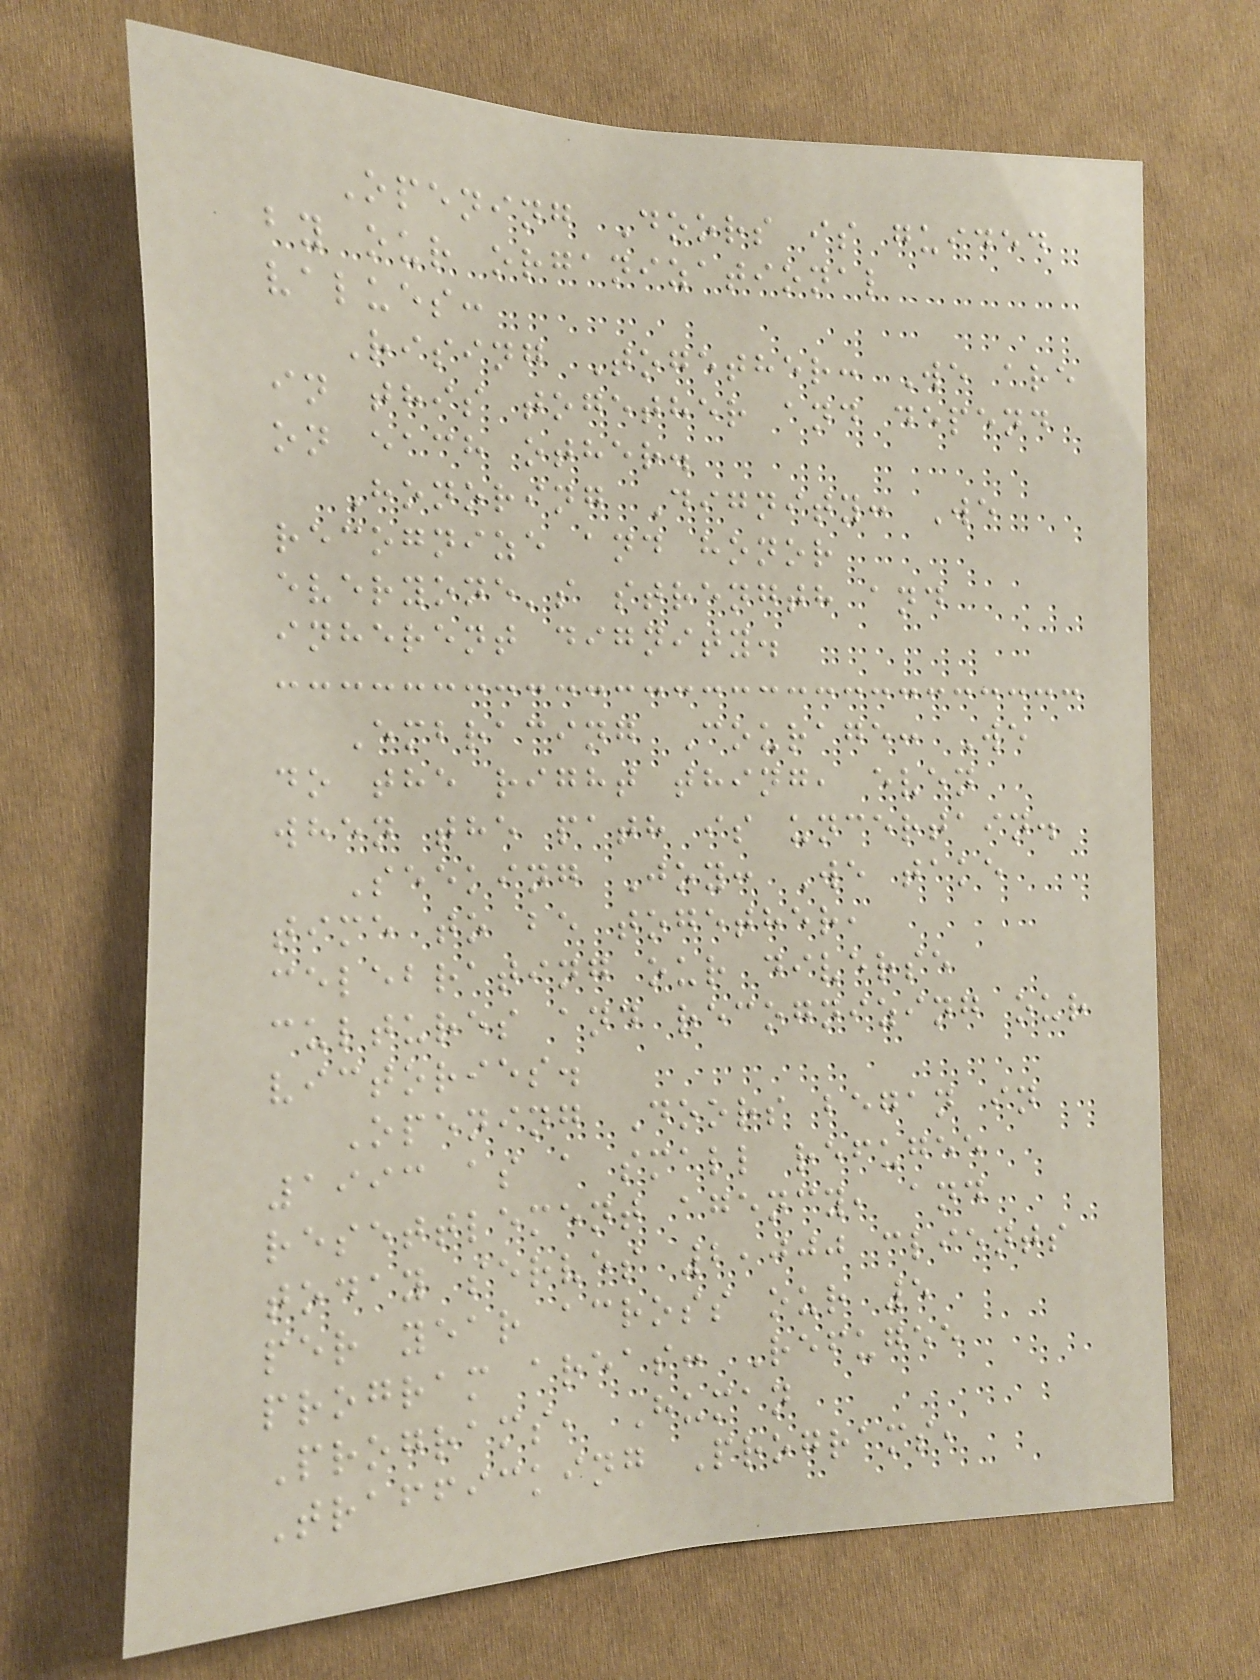Opening Doors is guided
by our organizational
values:
Rising Together: We are
in this together and depend
on each other.
Honoring Dignity: We
recognize and honor
everyone's strength and
inherent dignity.
Embracing Courage: We
do the right thing, even
when the path is uncertain.
Seeking Joy: We take
time to be together,
celebrating our diverse
cultures and recognizing our
victories.
Opening Doors began in
1993 as a small refugee
resettlement agency, and
today serves 2,000 clients
per year across our 5
program areas: Refugee
Programs, Human
Trafficking Programs,
